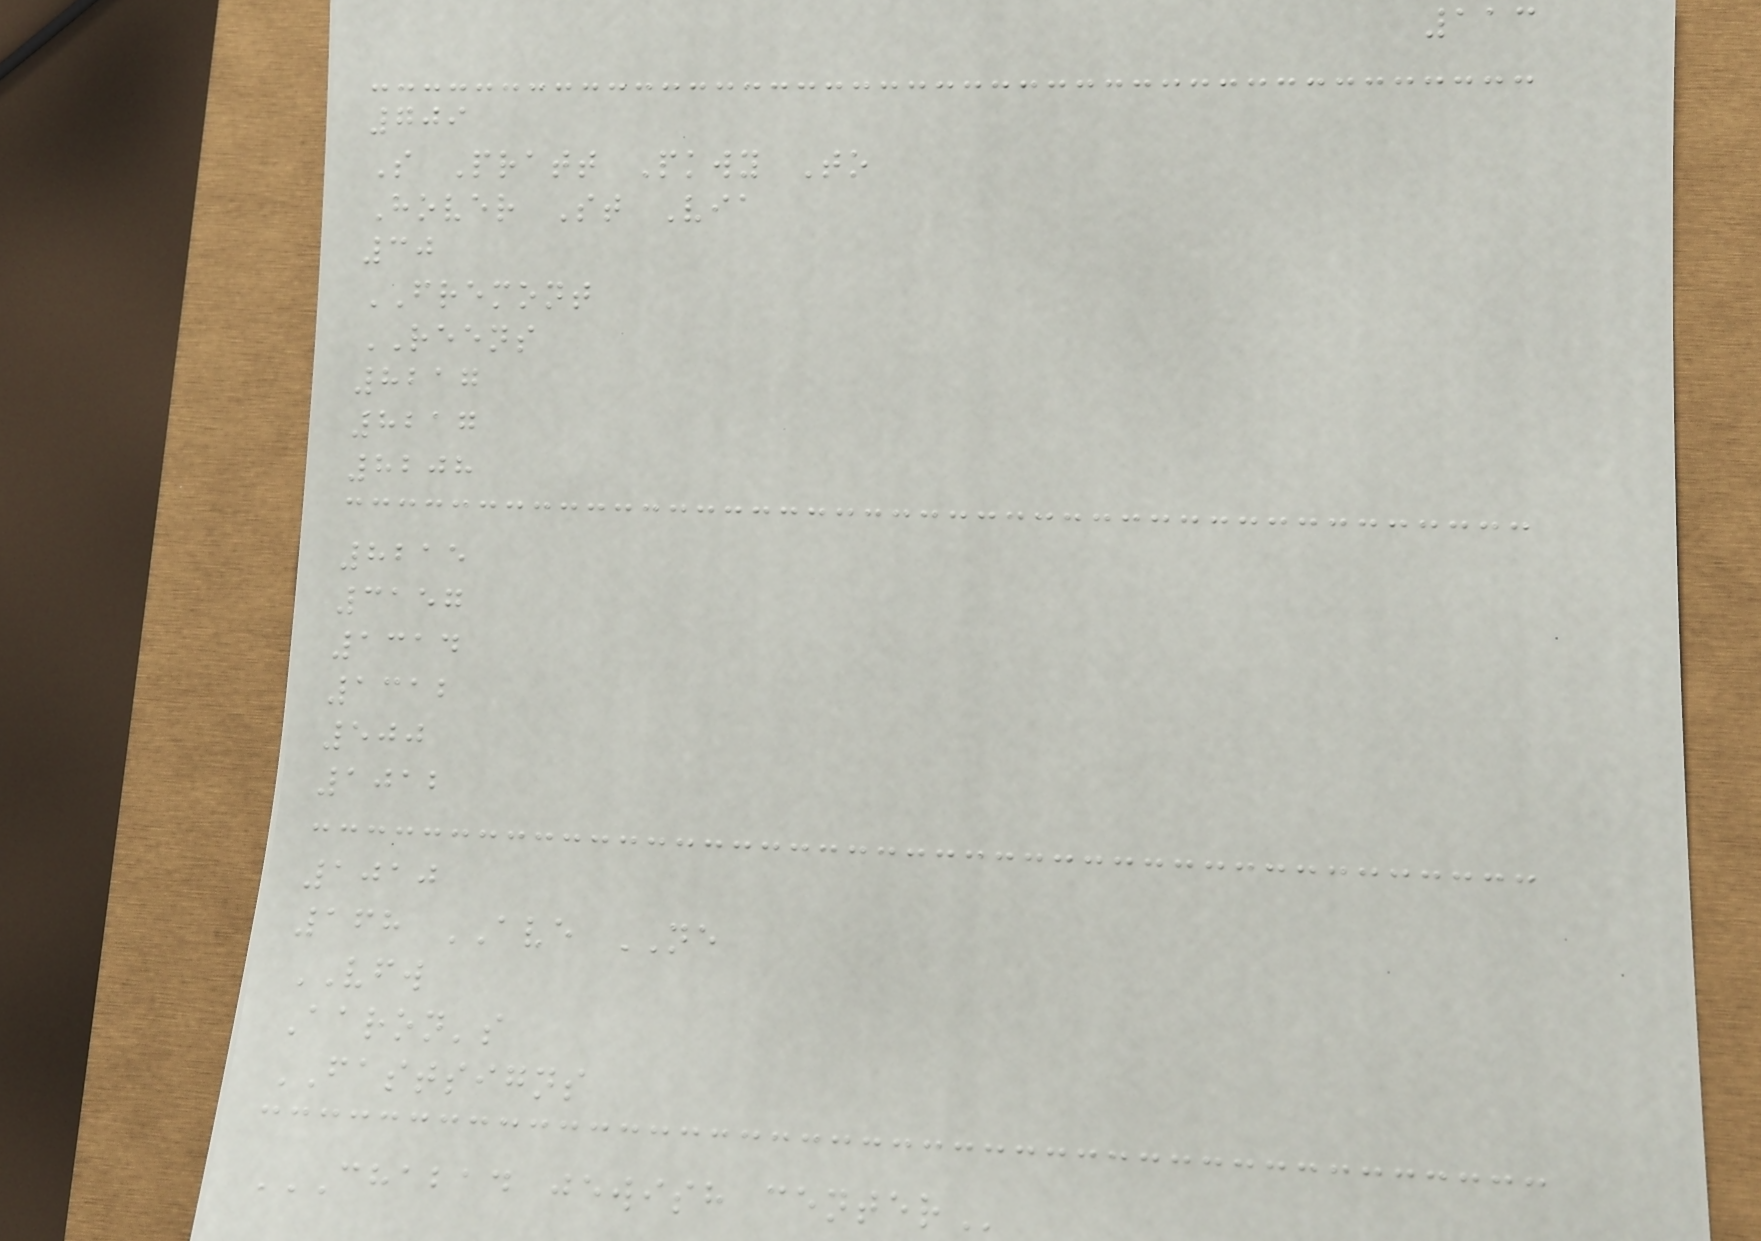113
709
S Pratt Pkwy To
Hover St Via
30
FREMONT
REENS
8217
8217
8208
8215
3157
1314
1312
500
1012
1010
168 AVE NE
VFW
Aaron's
FASTSIGNS
CHABAD JEWISH CENTER
